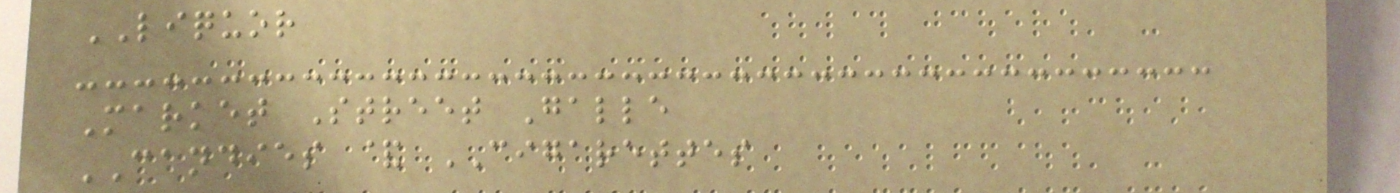LIQUOR
Market Street Galle
CANDIES & CIGARETTES
